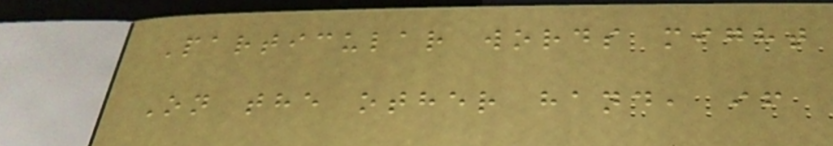Particular words might
On the other hand, if
